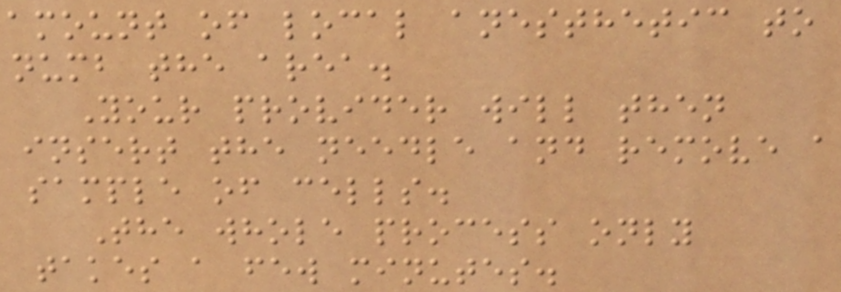amount of local anesthetic to
numb the area.
Your provider will then
insert the needle and remove a
sample of cells.
The whole process only
takes a few minutes.
